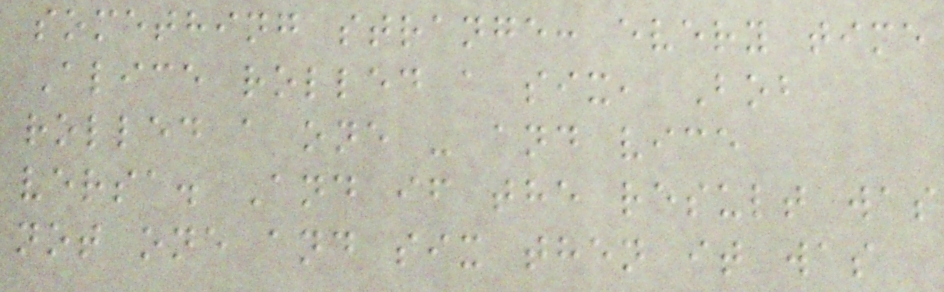something strange: every time
Alice rolled a six, Bob
rolled a one - and vice
versa. And if the result was
not one and six then it was
